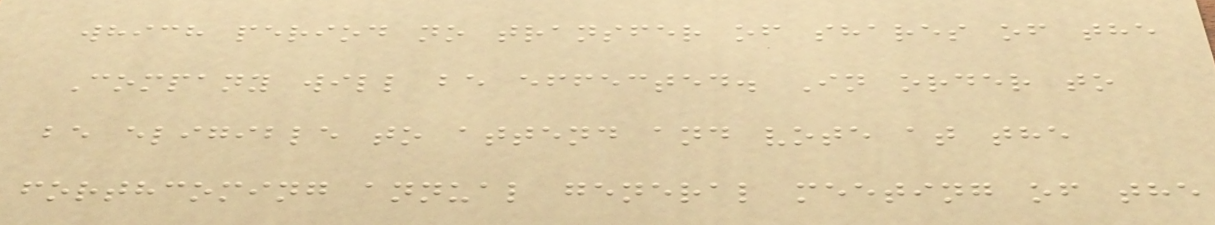which period no transfer of shares of the
Company will be effected. In order to
be eligible to attend and vote at the
forthcoming annual general meeting of the
